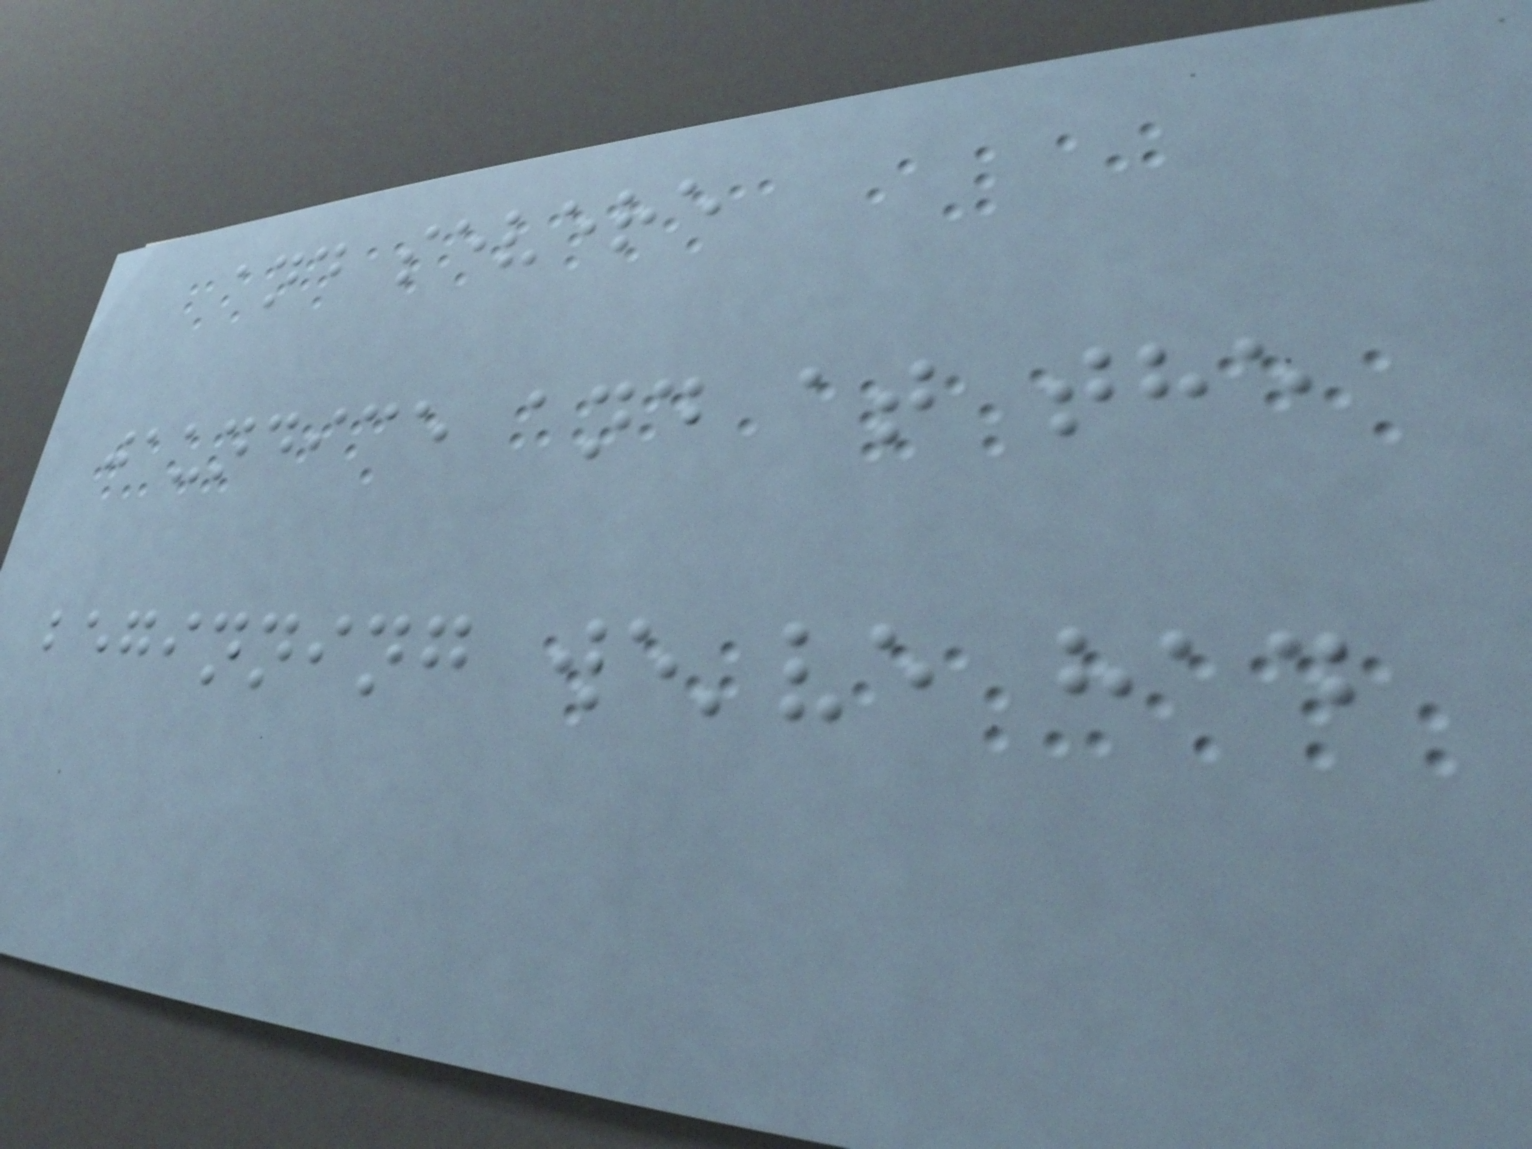and severe
jaundice and at the
beginning we've had
